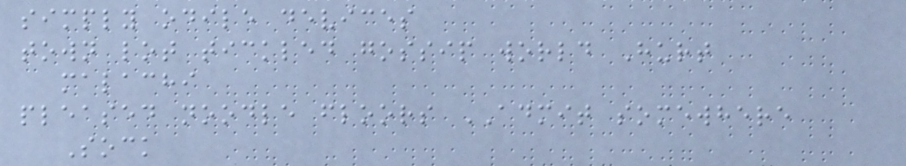simply odile devices
town lot tickled gossip world Hurt
malachi
pleased noodle floors ADMIT somewhere
Sock
